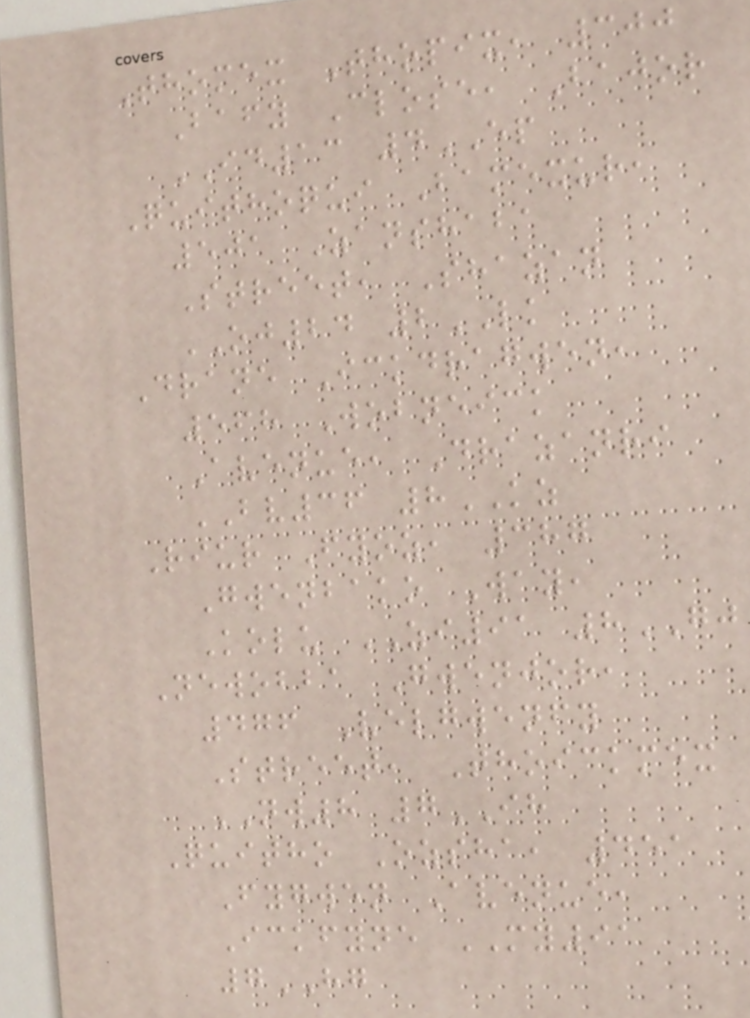Thomex Thopix, 300
Bafy Close, Bajor
ID13 4EP
Quithoqui Bamexur,
501 Zanshaba
Street, Shazan
OJ24 2LK
Drane Ickdragwen,
568 Wobneick
Avenue, Drazanri
BV36 8KZ
Riur Fyoz, 387
Gwenbako Way,
Kolu ZI91 8GJ
Newobba Gwenjor,
476 Velgwenfy
Street, Thoickmex
NW8 7IH
Quitho Ozsha, 451
Fygwen Avenue,
Ickfyne MY91
7HG
